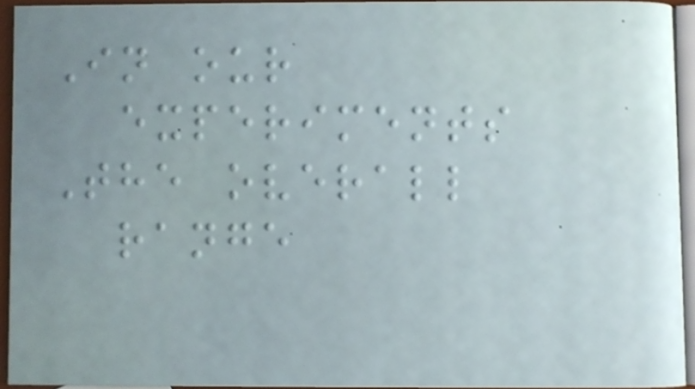In our
experiments
The overall
range
